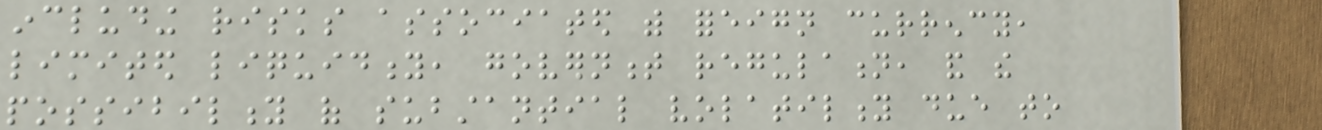including risks associated with foreign currency,
limited liquidity, government regulation, and the
possibility of substantial volatility due to
